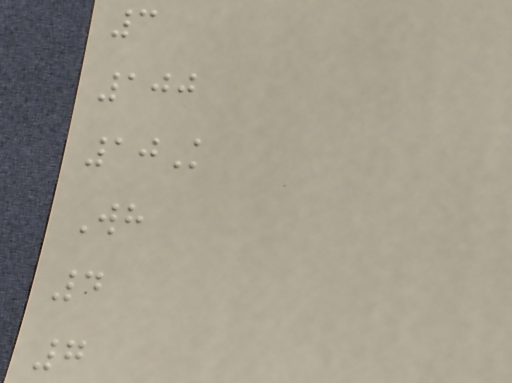3
100
10K
Wh
4
7
